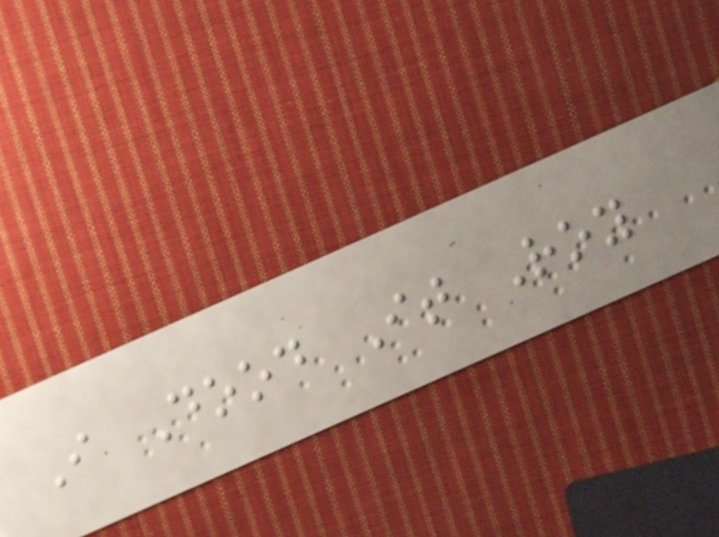I Dood It Roy
